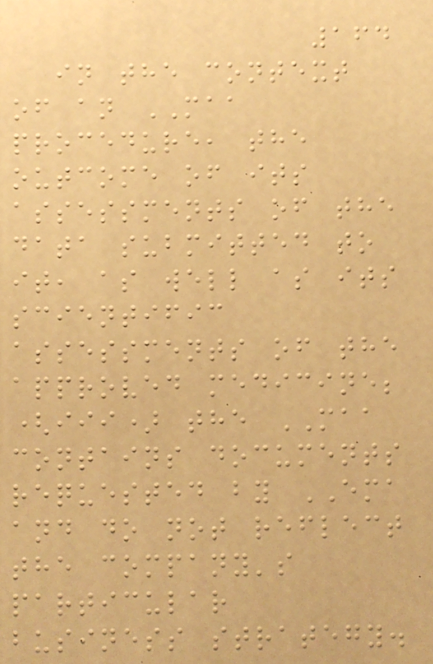164
in the context
of an MAA
procedure, the
outcome of its
assessments of the
data submitted to
it, as well as its
scientific
assessments of the
approved medicine;
(iii) the MAA
contains documents
requested by EMA
and do not reflect
the company's
particular
business strategy.
